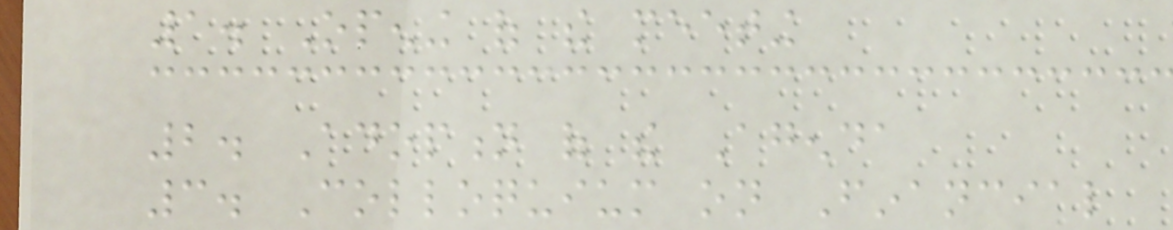1. Opening of the meeting
2. Adoption of the Agenda
3. Colloquium on Financial
